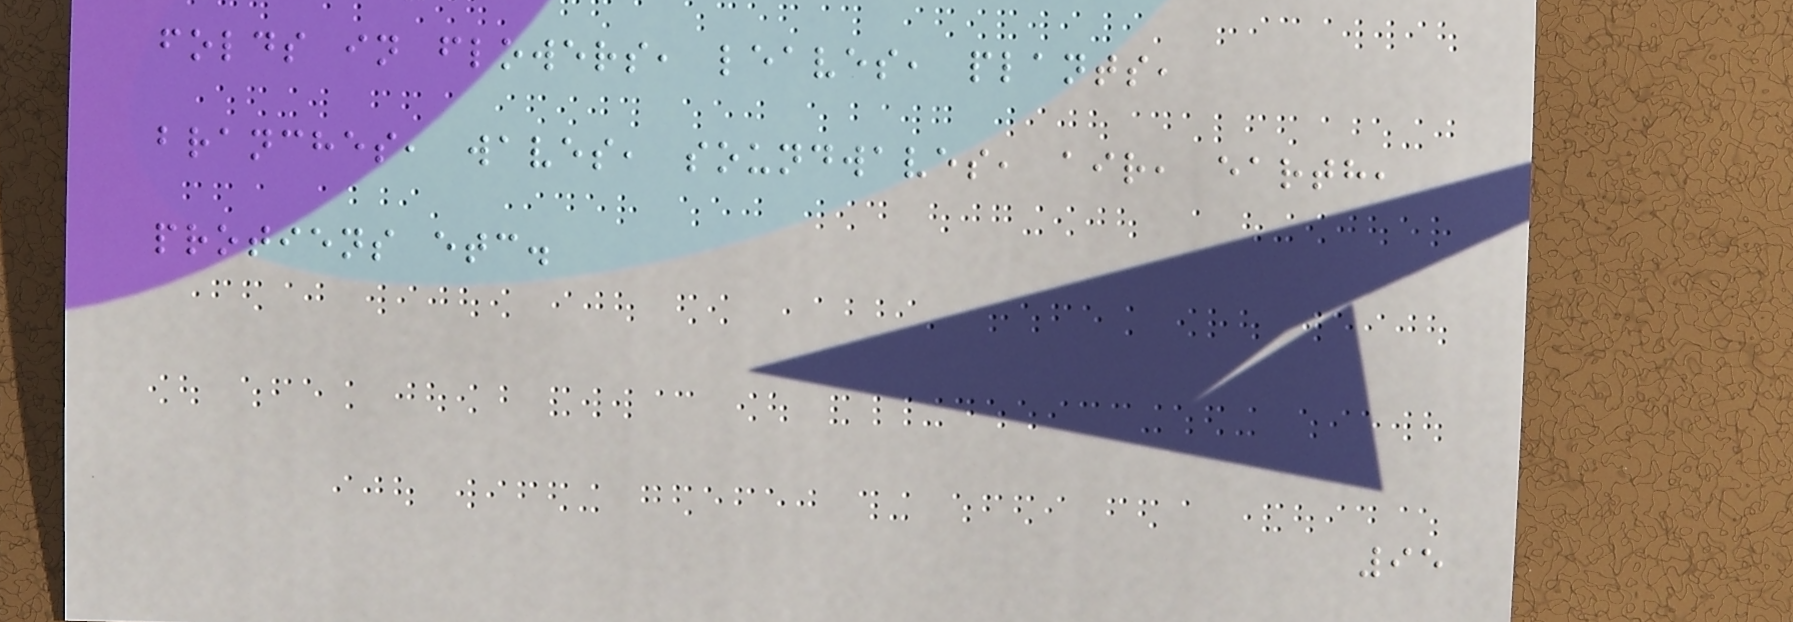folds in flowers, leaves, plants,
branches, waves, soundwaves, air, earth,
protiens etc.
95
